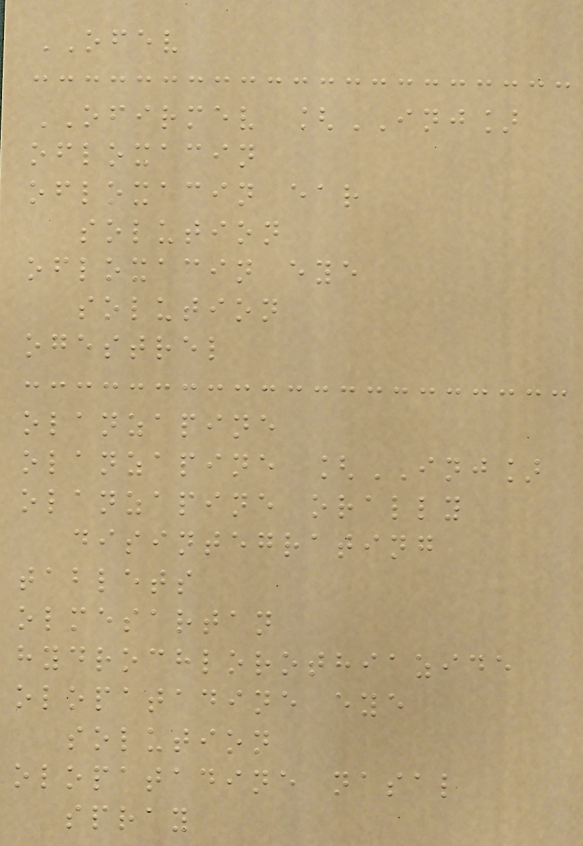OFEV
OFIRMEV [INJ]
ofloxacin
ofloxacin ear
solution
ofloxacin eye
solution
ogestrel
olanzapine
olanzapine [INJ]
olanzapine orally
disintegrating
tablets
olmesartan
hydrochlorothiazide
olopatadine eye
solution
olopatadine nasal
spray
